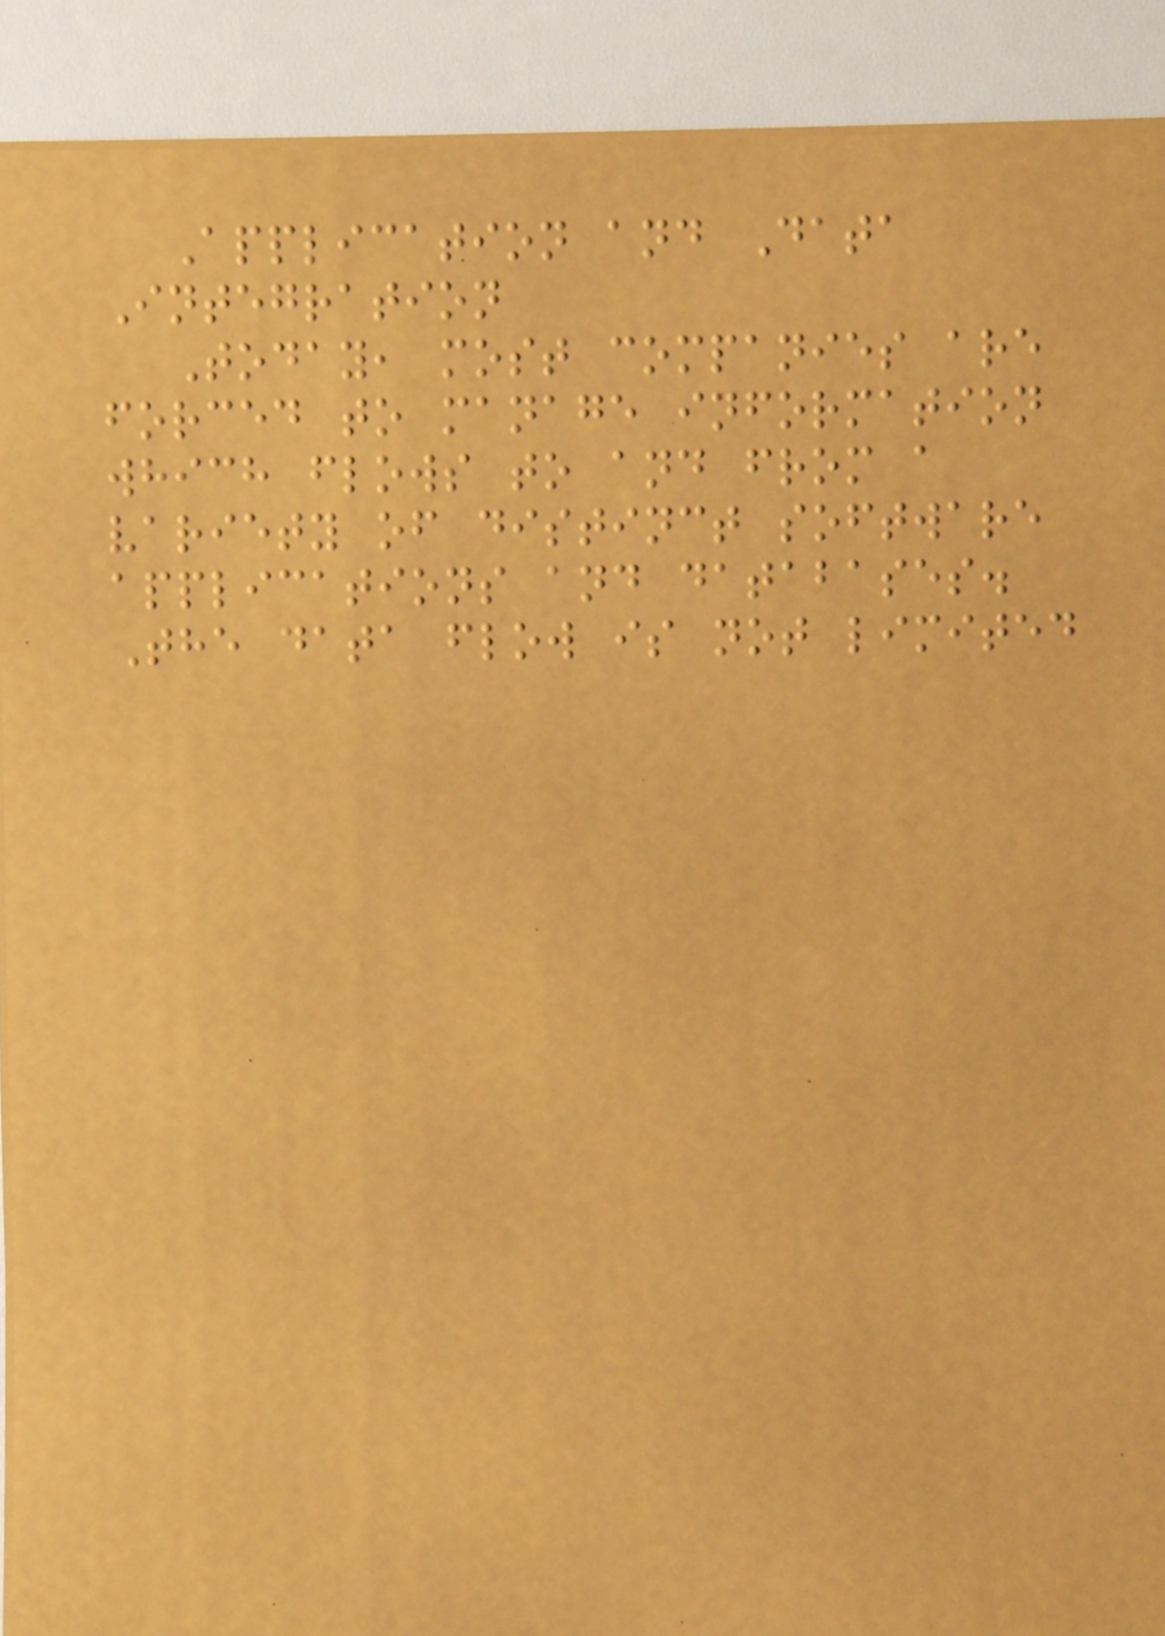Application and Data
Integration
Today, most companies are
forced to manage information
which flows to and from a
variety of distinct software
applications and databases.
The data flow is not limited
